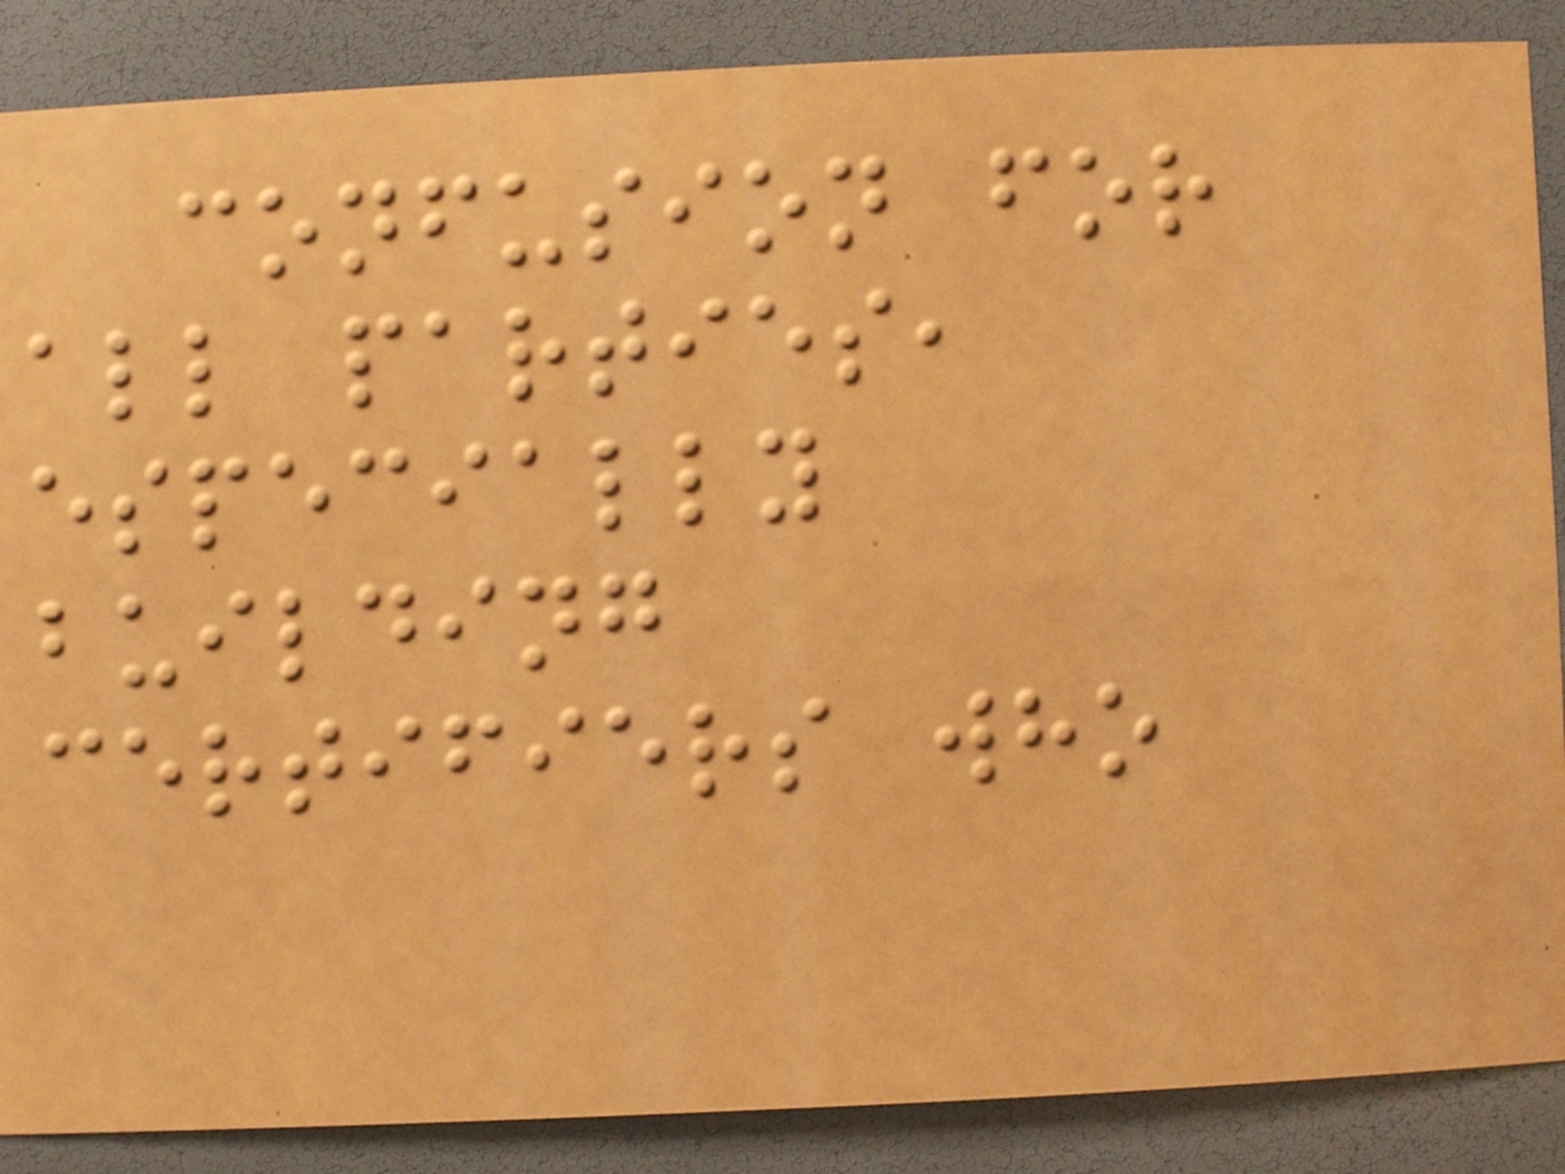confusion for
all parties,
especially
building
certifiers who
